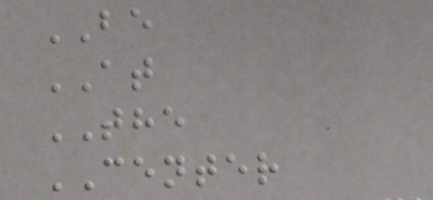BE
AT
THE
CENTER
